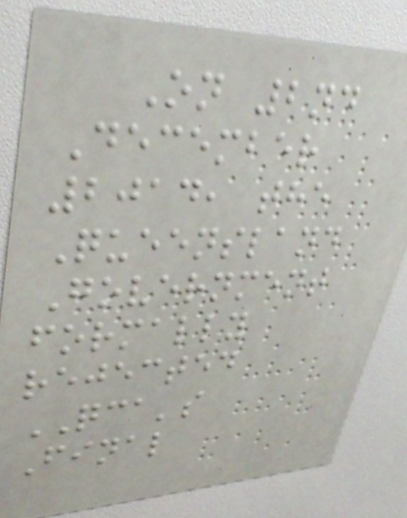On 2nd
December
2014, the
Queensland
Government
formally
rejected
QCA's
Final
